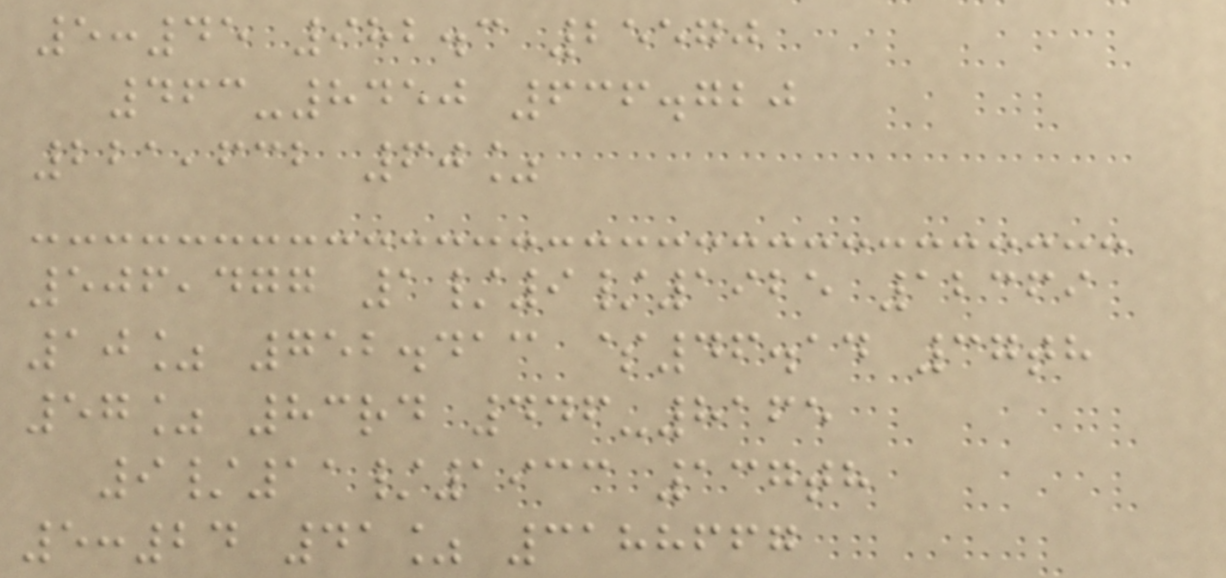5:45 982.3 25570
463-8450 636.720
221,632 60%
506,477 1/9/1925 12369
10% 752.413 $46.14 37th
57% 83rd 446-8165
9/11/1933 137th
5:24 41% 3188667
